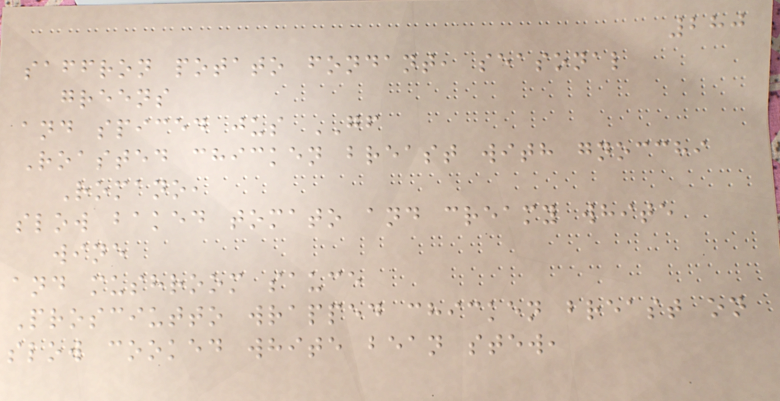280
saffron potato fondant, seasonal
greens
and spiced jus GF
Roasted chicken breast with gnocchi
Romano,
slow baked tomato and creamy white
wine
and mushroom sauce
Prosciutto wrapped chicken breast on
slow cooked white bean stew,
